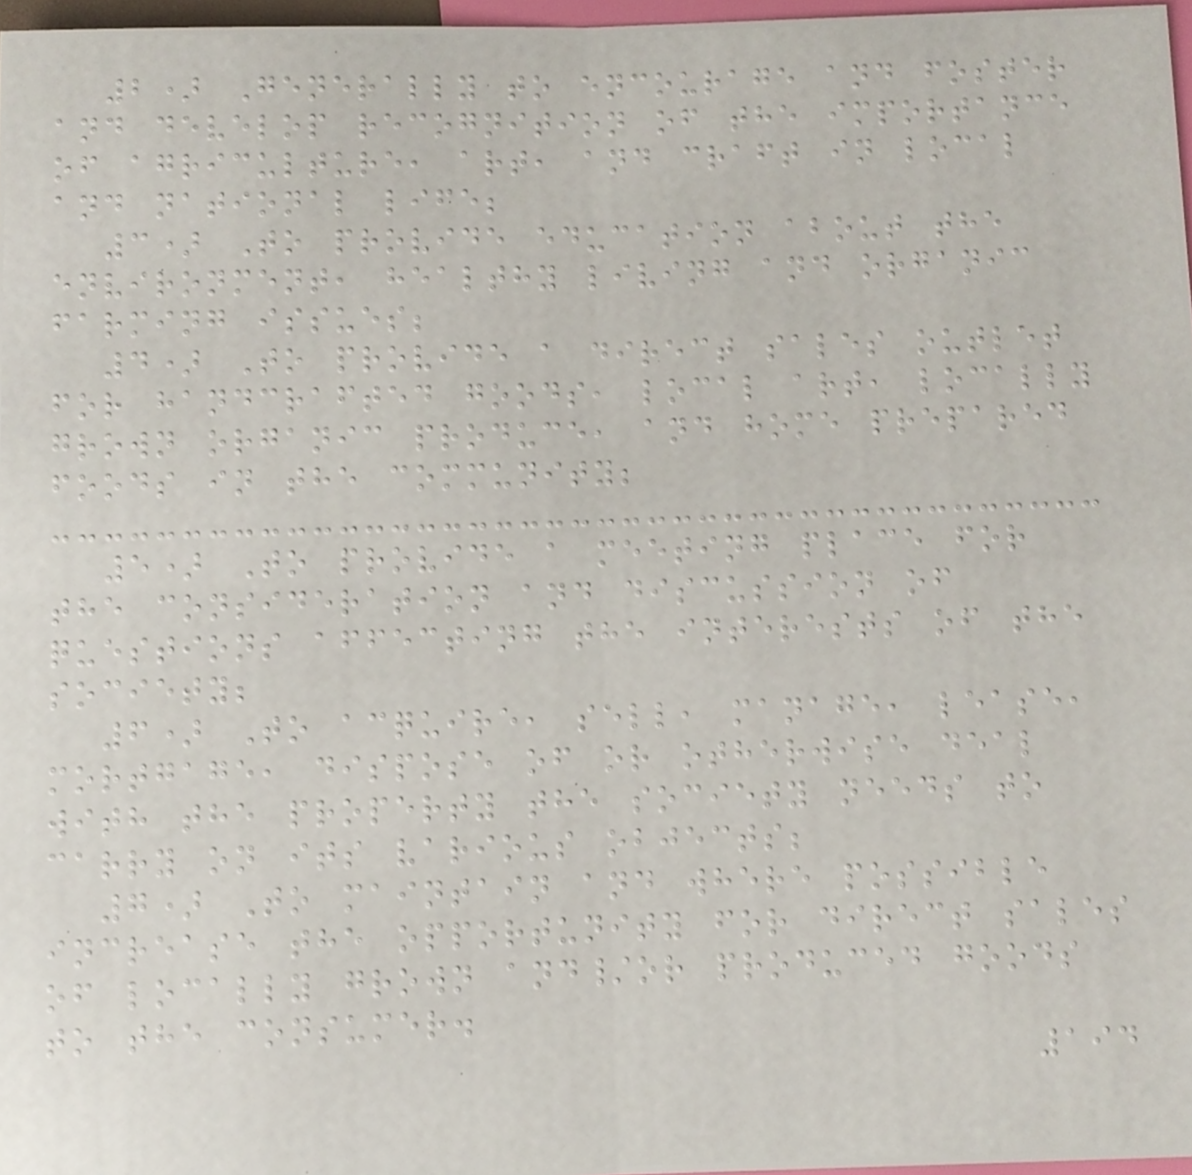2) Generally to encourage and foster
and develop recognition of the importance
of agriculture, art, and craft in local
and national life;
3) To provide education about the
environment, healthy living and organic
farming issues;
4) To provide a direct sales outlet
for handcrafted goods, local art, locally
grown organic produce, and home prepared
foods in the community;
5) To provide a meeting place for
the consideration and discussion of
questions affecting the interests of the
society;
6) To acquire, sell, manage, lease,
mortgage, dispose of or otherwise deal
with the property the society needs to
carry on its various objects;
7) To maintain and where possible
increase the opportunity for direct sales
of locally grown and/or produced goods
to the consumer.
194
